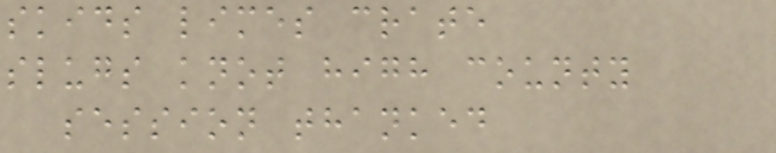skids limes crate
slugs knot high county
session thanked
